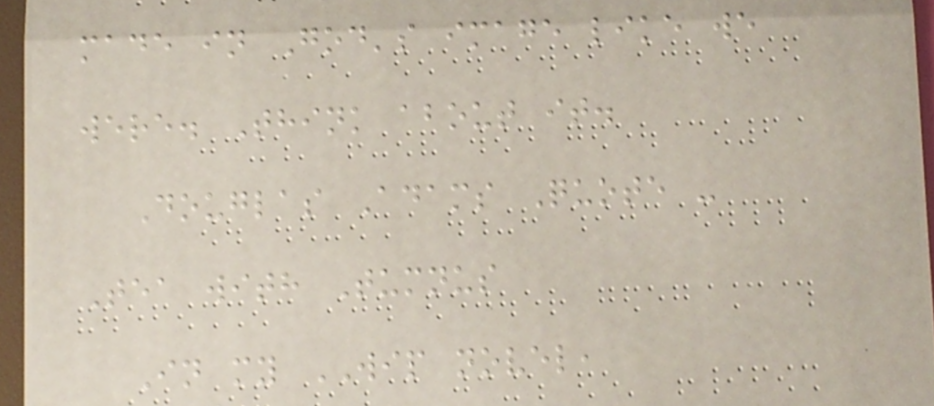made in God's image like we
were. Think about it.
Douglas Adams Quote -
Tea with Tumnus
In my WIP novel,
